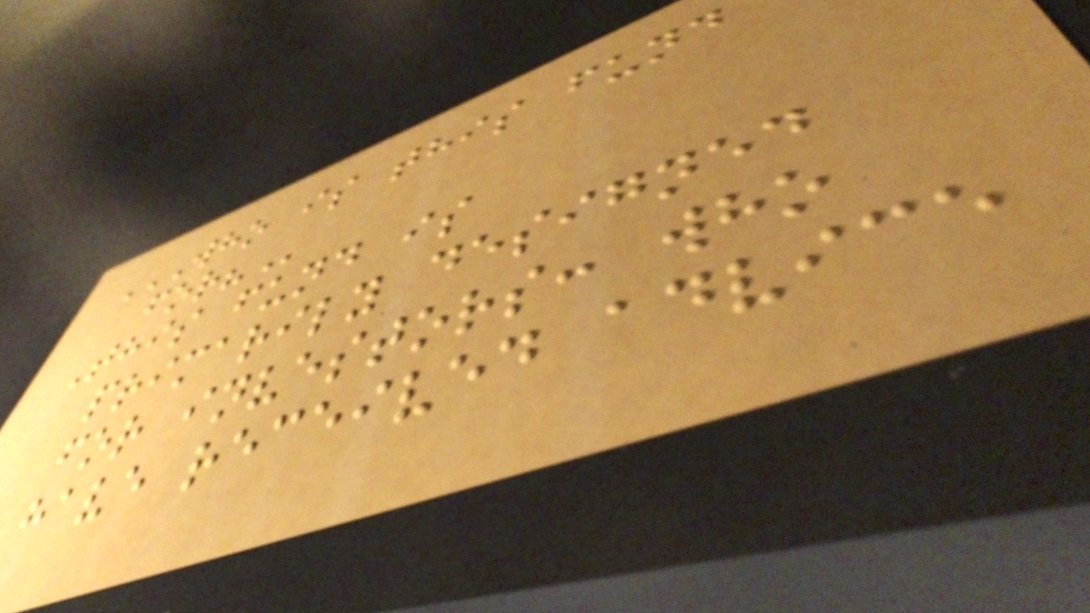WHO IS THIS FUND
FOR?
This fund is
primarily designed
for investors: who
have received advice
